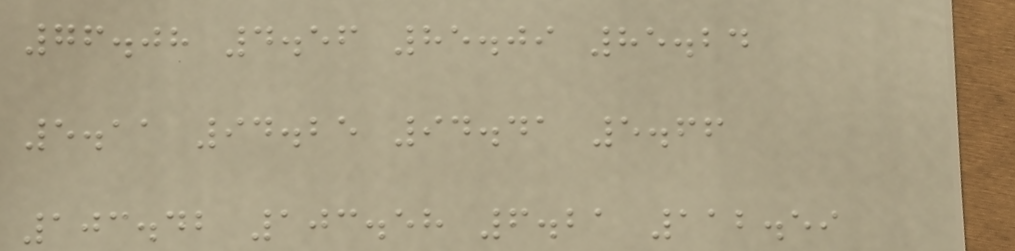76.08 4.56 85.09 85.24
5.11 94.25 94.41 5.66
103.42 103.58 6.21 112.59
